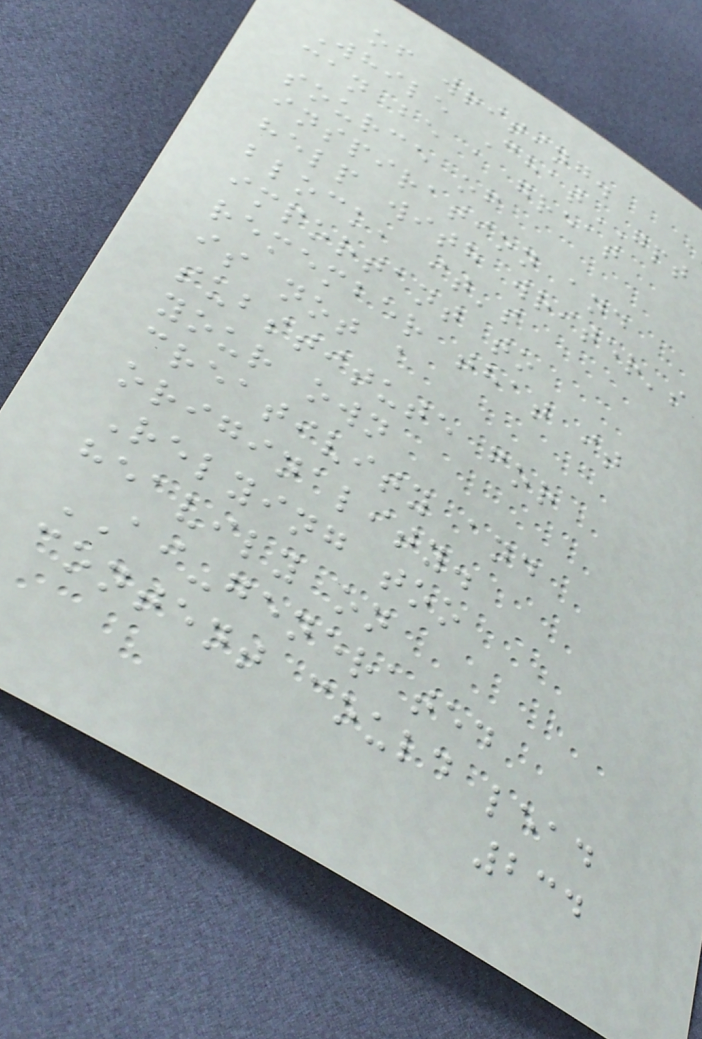of writing.
While ChatGPT
can be a great
source of
inspiration and
help with writer's
block, it's
important to
remember that it
is not a
substitute for
your own
creativity and
originality.
Relying too
heavily on
AI-generated
content could lead
234
